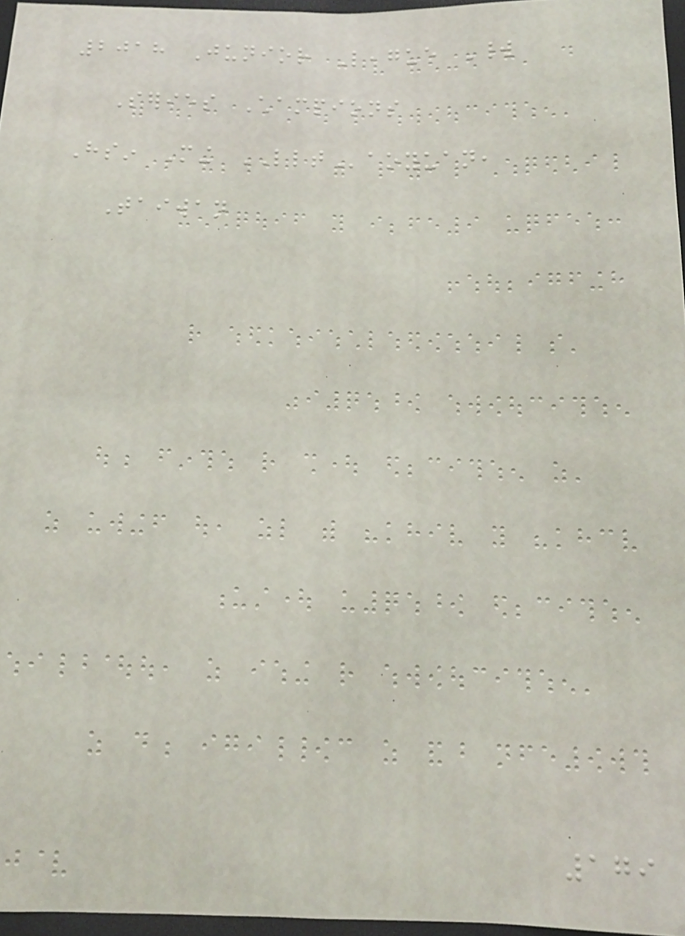2018 Junior League World
Series Champions
Hsin Ming LLTaoyuan,
Taiwan
179
